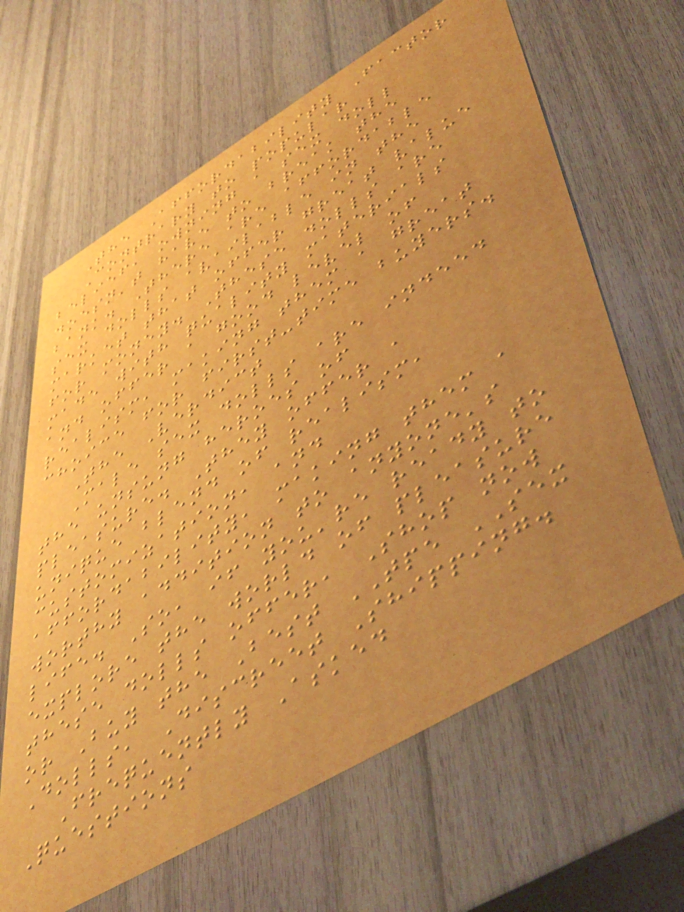The Affordability Factor
Contrary to popular
belief, owning a sex doll
doesn't have to break the
bank. There are affordable
sex dolls available in the
market that offer great value
for money. These dolls are
made with quality materials
and offer a good level of
realism, making them a great
choice for first-time buyers.
The Verdict
Male sex dolls are indeed
the unsung heroes of
pleasure. They offer a
unique blend of realism,
customization, and
affordability, making them a
worthy addition to anyone's
life. So, if you're ready to
explore the world of pleasure
these dolls offer, Shop now
or Buy the Best TPE SEX
Dolls, Discreet Shipping.
Frequently Asked
Questions
